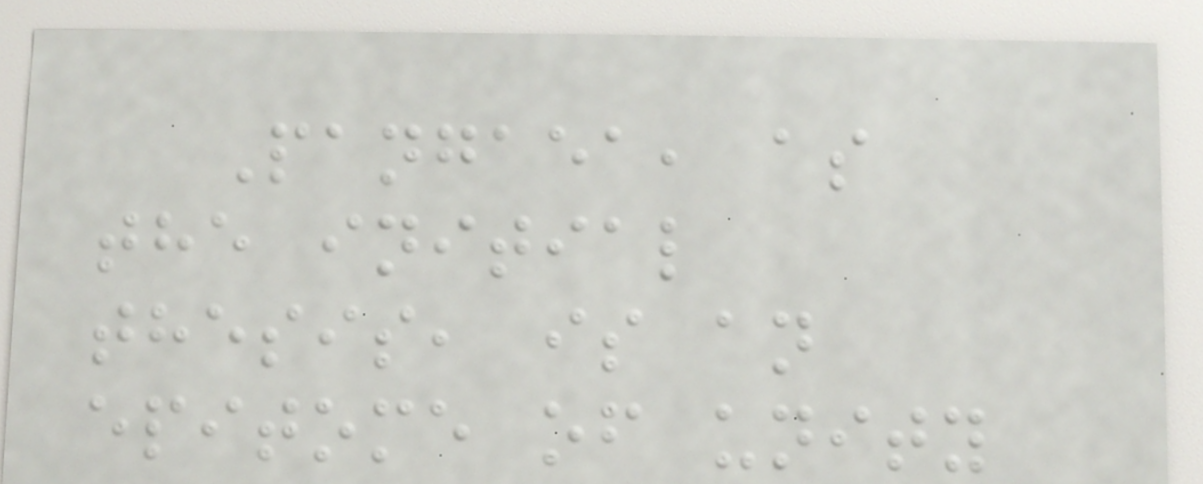Pangaea, as
the initial
thesis, is an
epitome of unity
